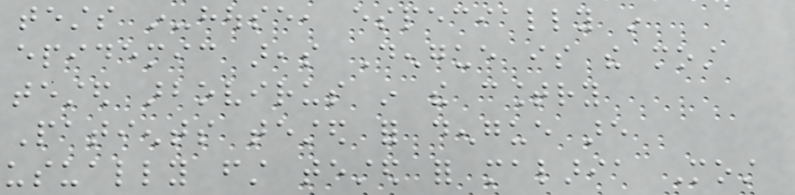tests in-house, especially in
epidemic areas Dengue is the most
tested arbovirus in the country
Patients tested for dengue are
usually first tested for malaria Most
